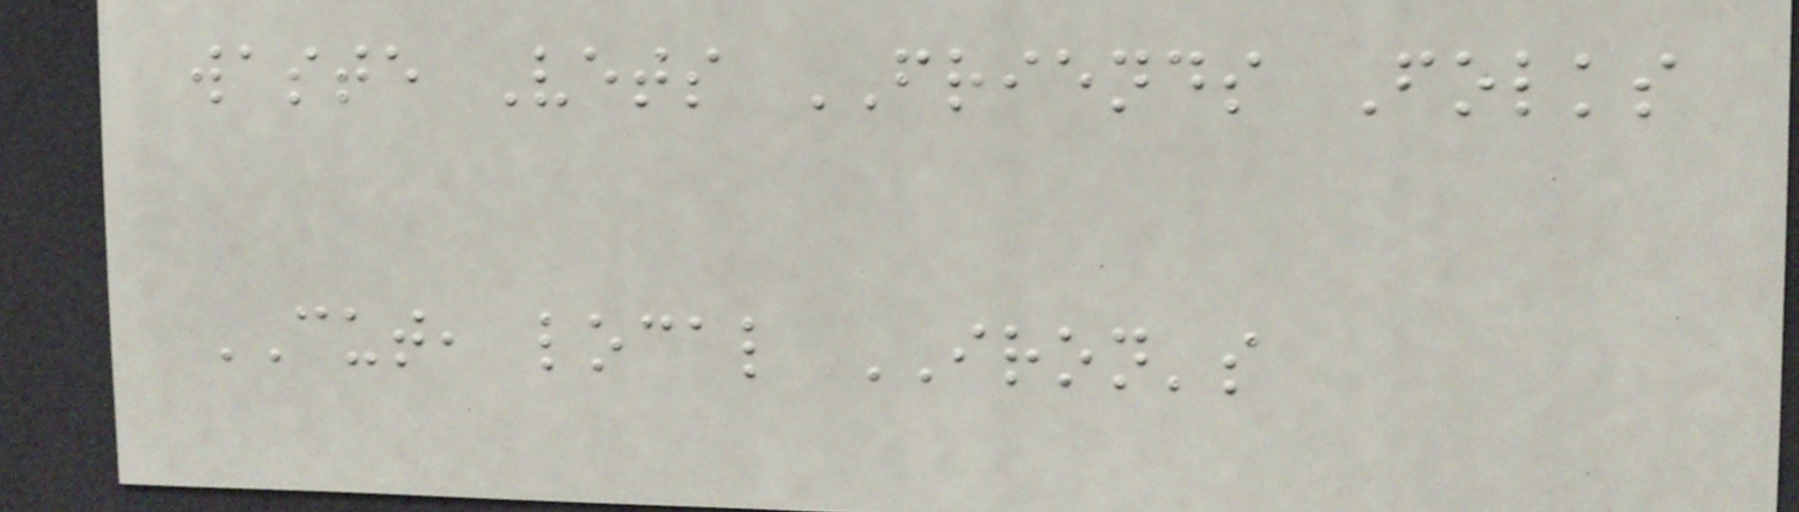waste Vets FRIENDS Folks
CUT, local IRON's
